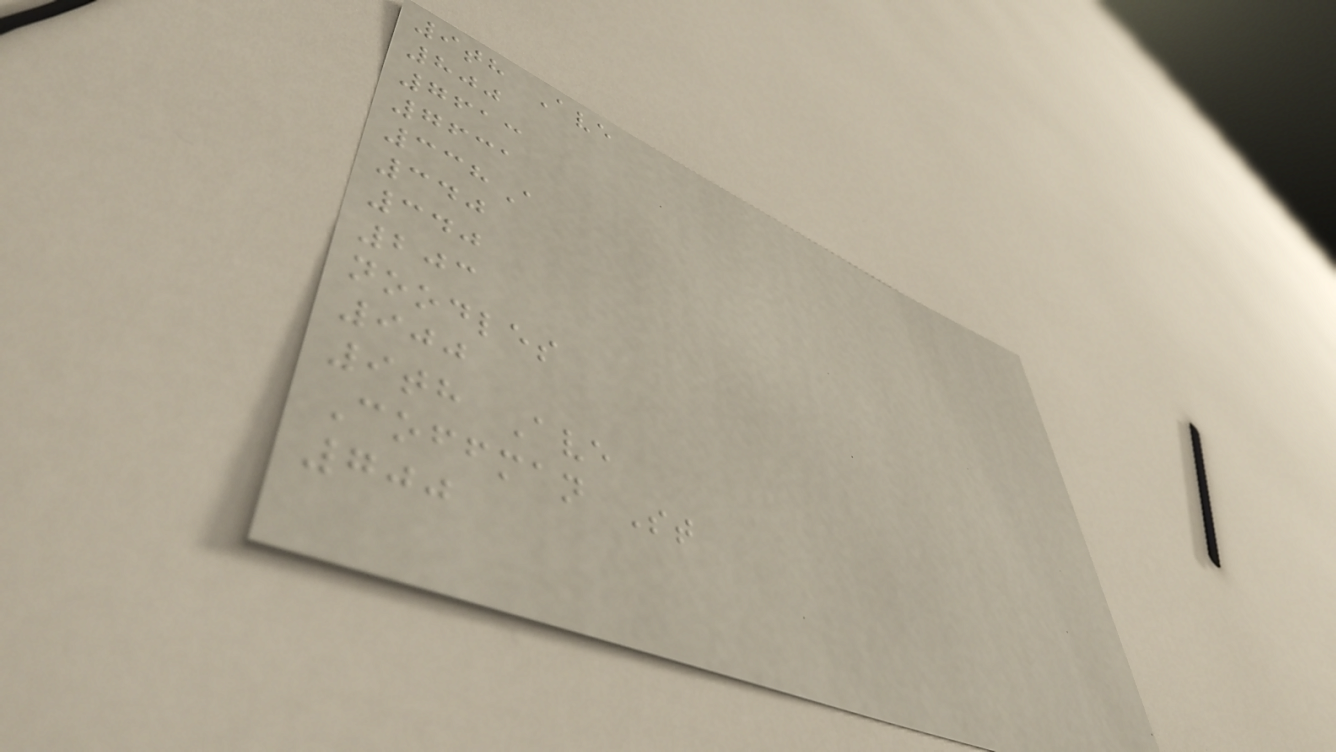9th Ave
800
7613
7631
338A
340
340
203
noodles
900
9th Ave
Coffman St
700
